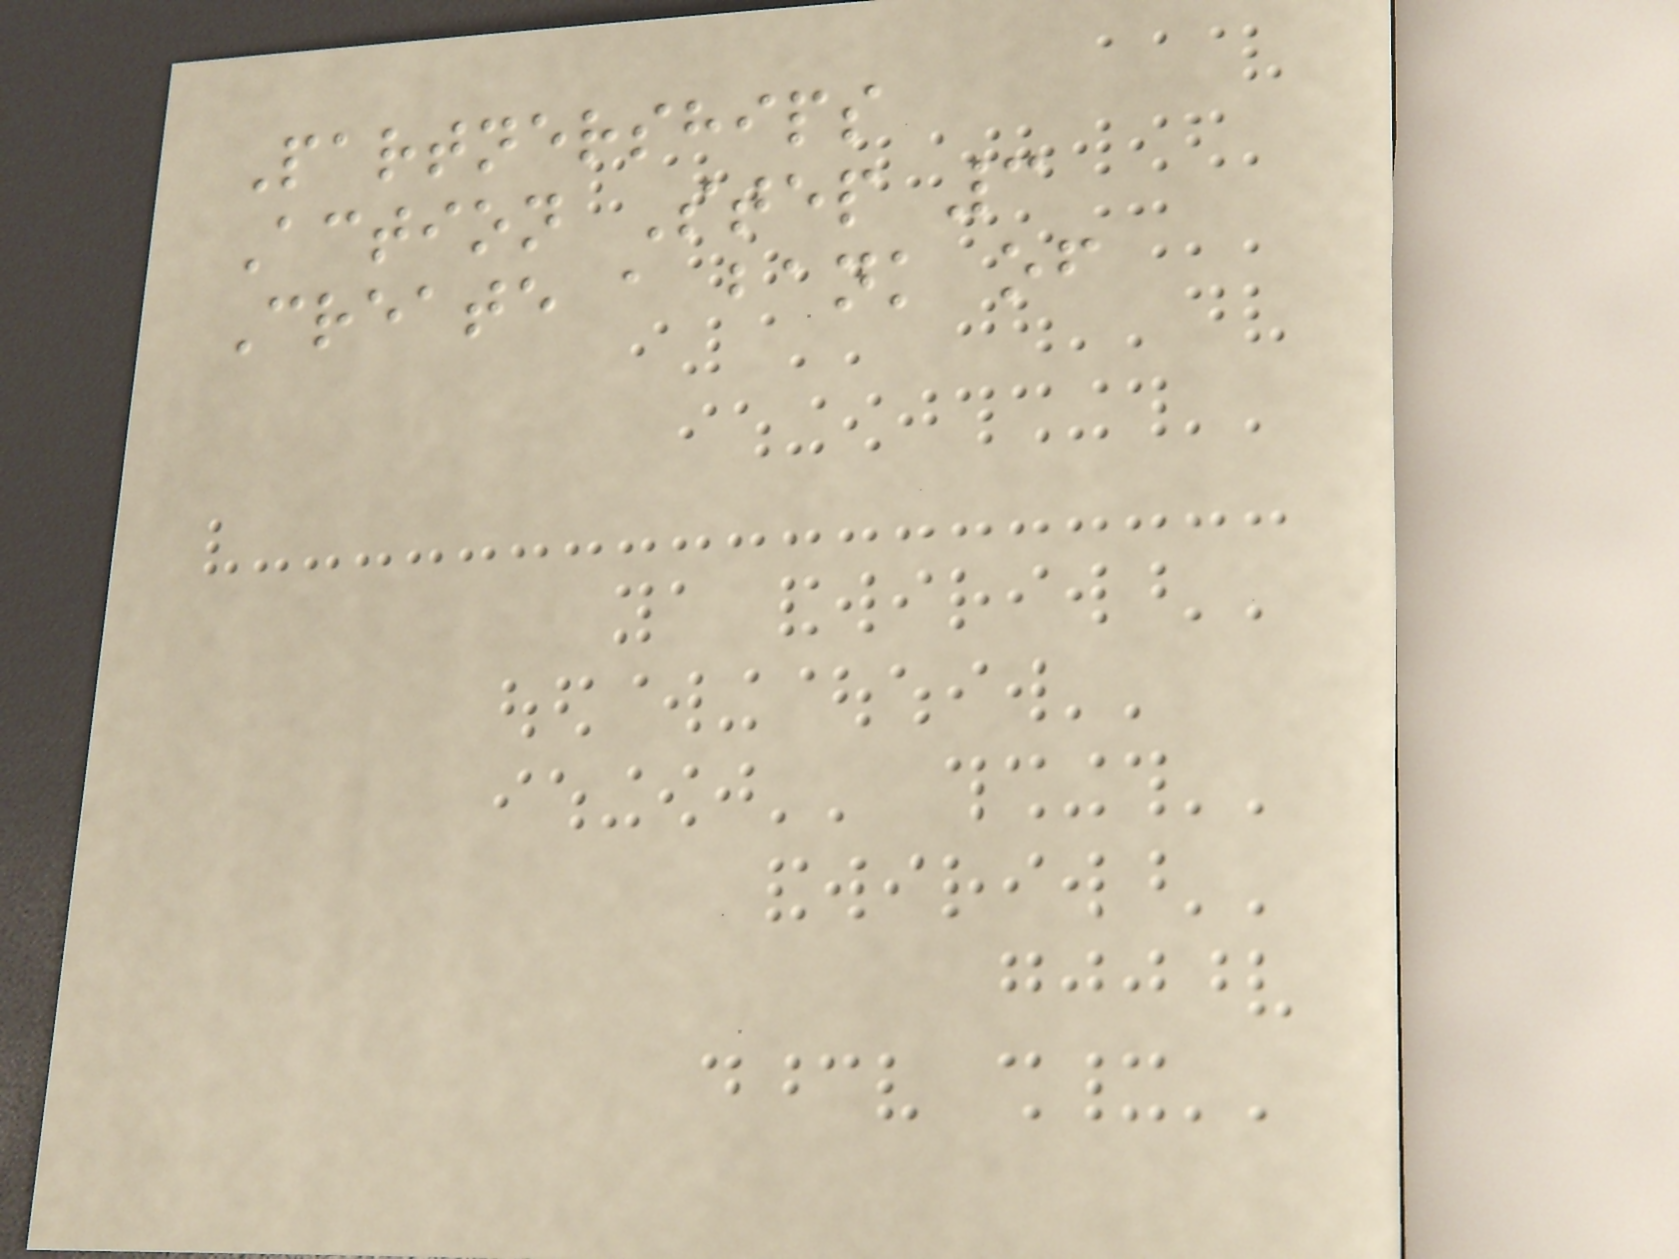Partnerships
Action Step 3
Create a bank of
